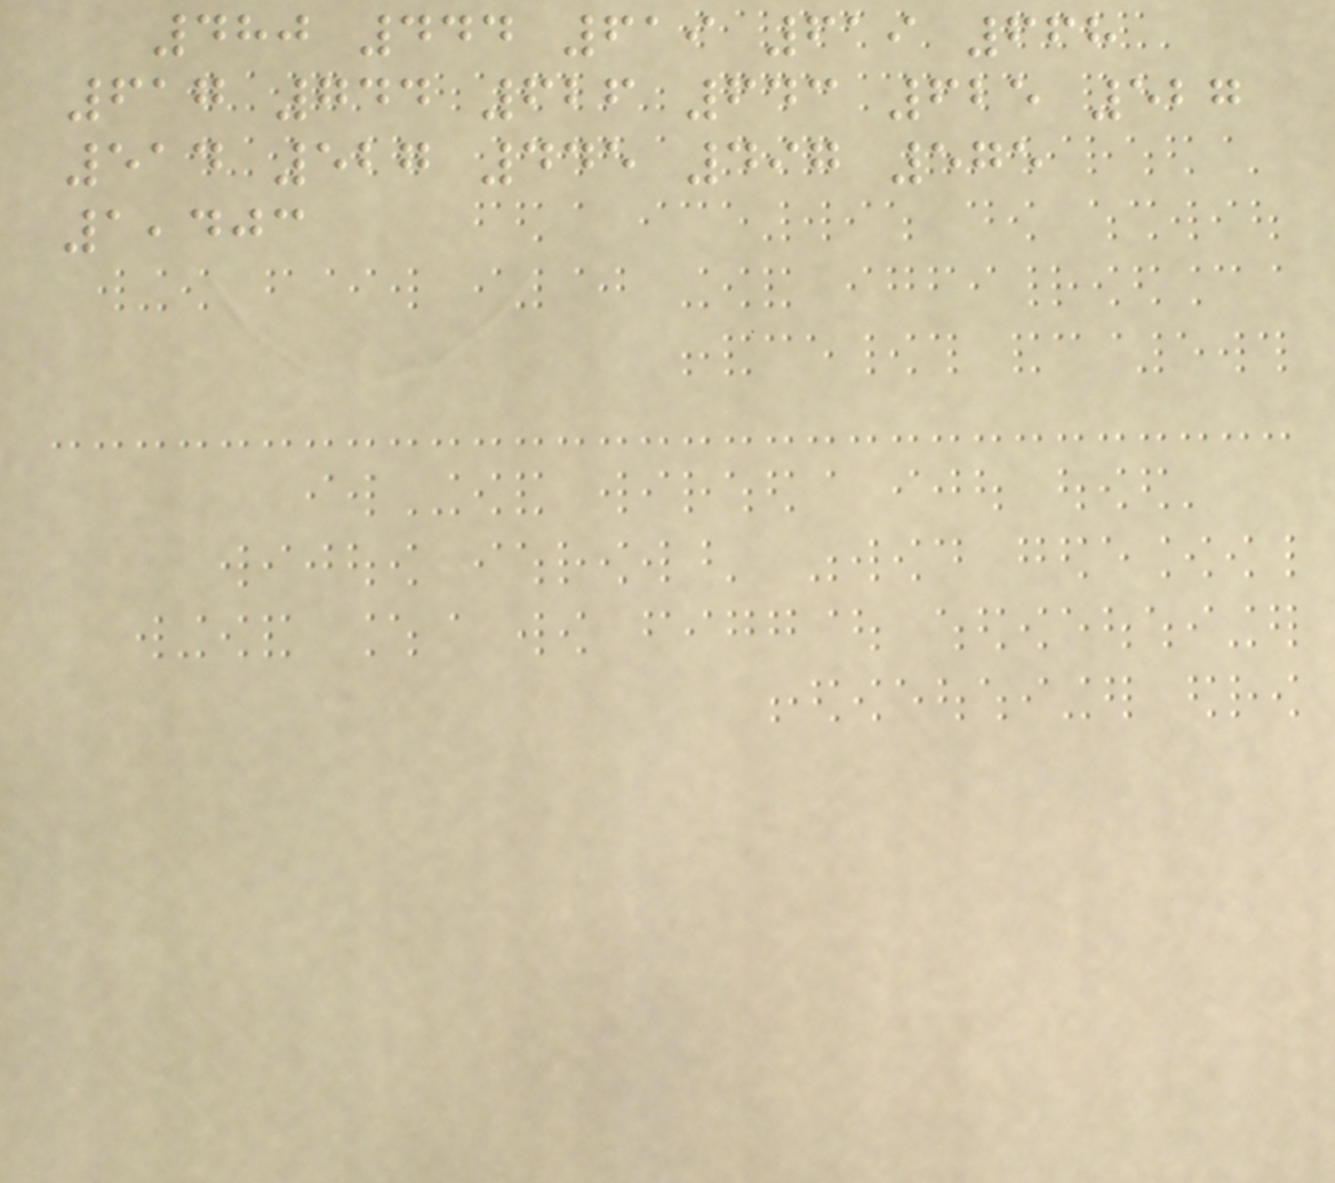480 444 619 619 668
617 744 626 643 625 527
514 527 445 497 575
1,403
